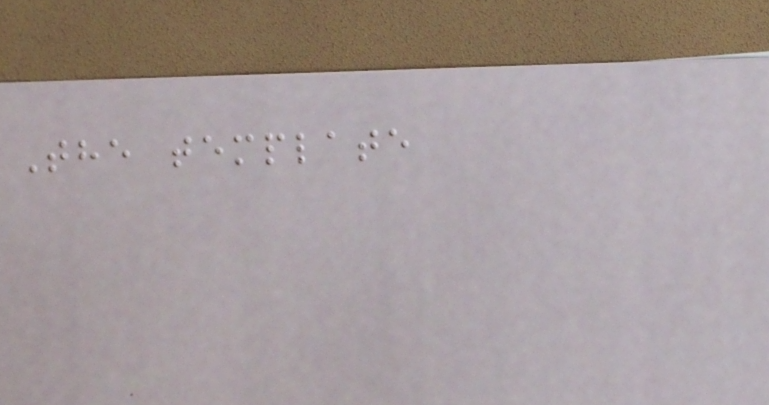The template
